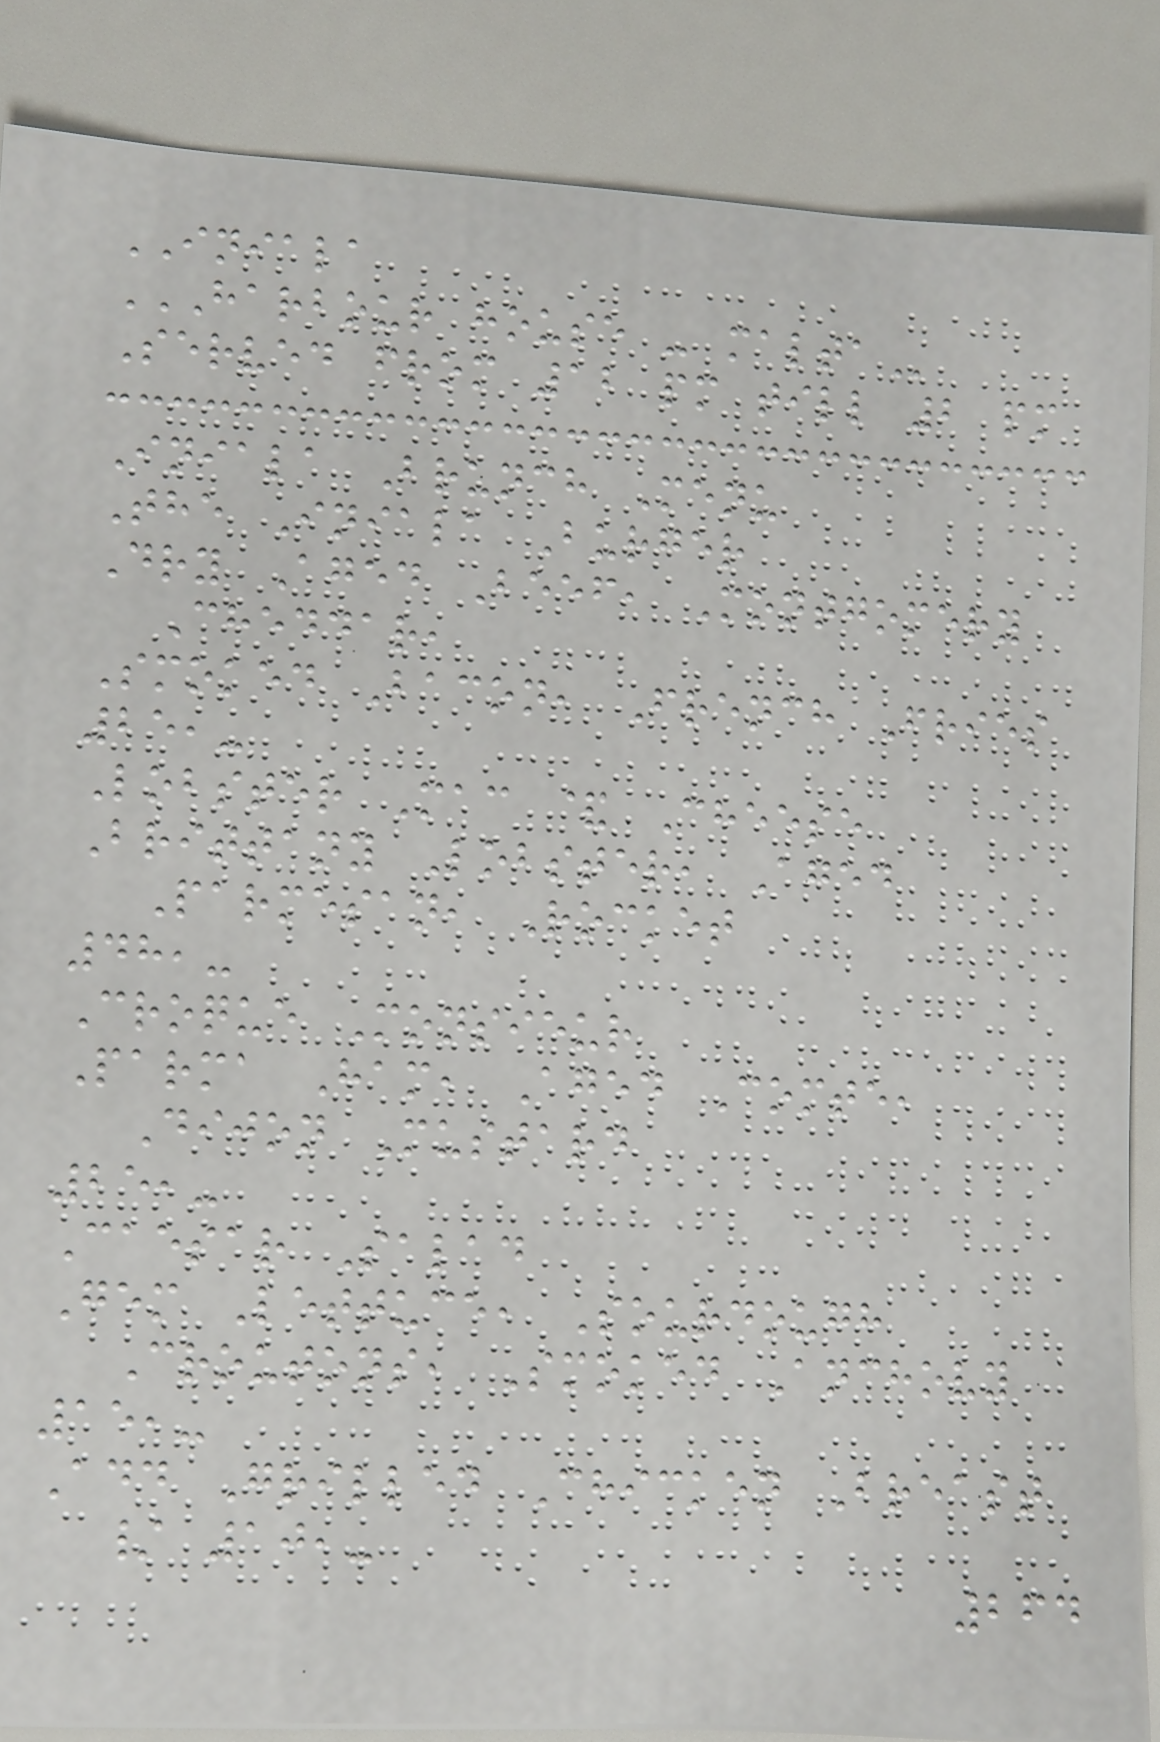INIALA
HARBOUR HOUSE - MALTA
Served from 12 pm till 2 pm
Iniala Brunch Menu
The Iniala Burger
Dry Aged Beef, Montgomery
Cheddar,
Smoked Bacon, French Fries
25,-
Lobster Mac & Cheese
Brittany Lobster, Aged
Parmesan, Rocket
48,-
Croque Monsieur
Parma Ham, Aged Comte,
Dijon Mustard
25,-
Caesar Salad
Gem Lettuce, Sourdough
Croutons, Smoked Anchovy
15,-
Add Grilled Chicken Breast
/ 10,-
264
